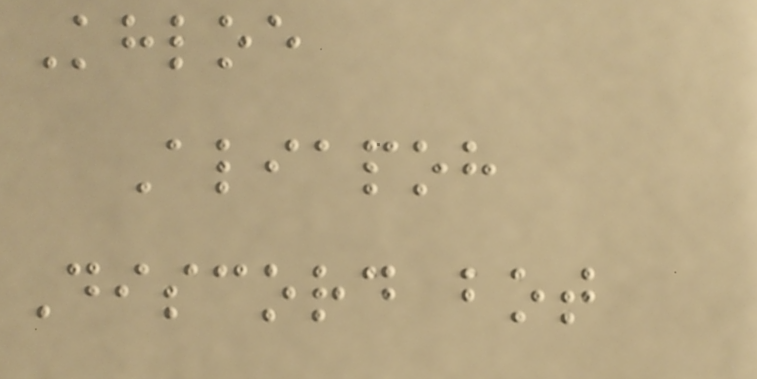Khloe
Aliapoh
Discord bot
